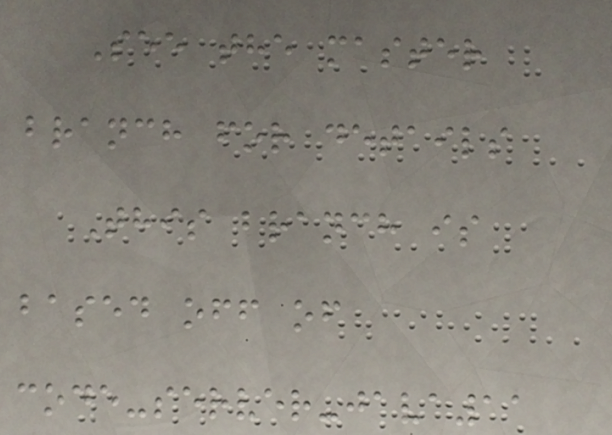See the master
branch for details
This branch is
based off of
code-server-java11
